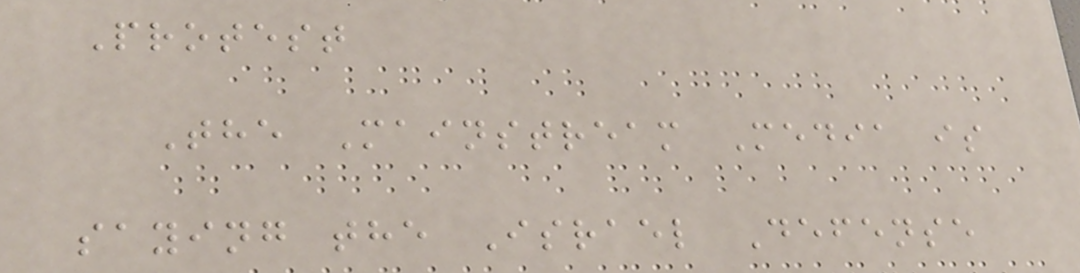Protest
The Mainstream Media is
saying the Israel Defense
